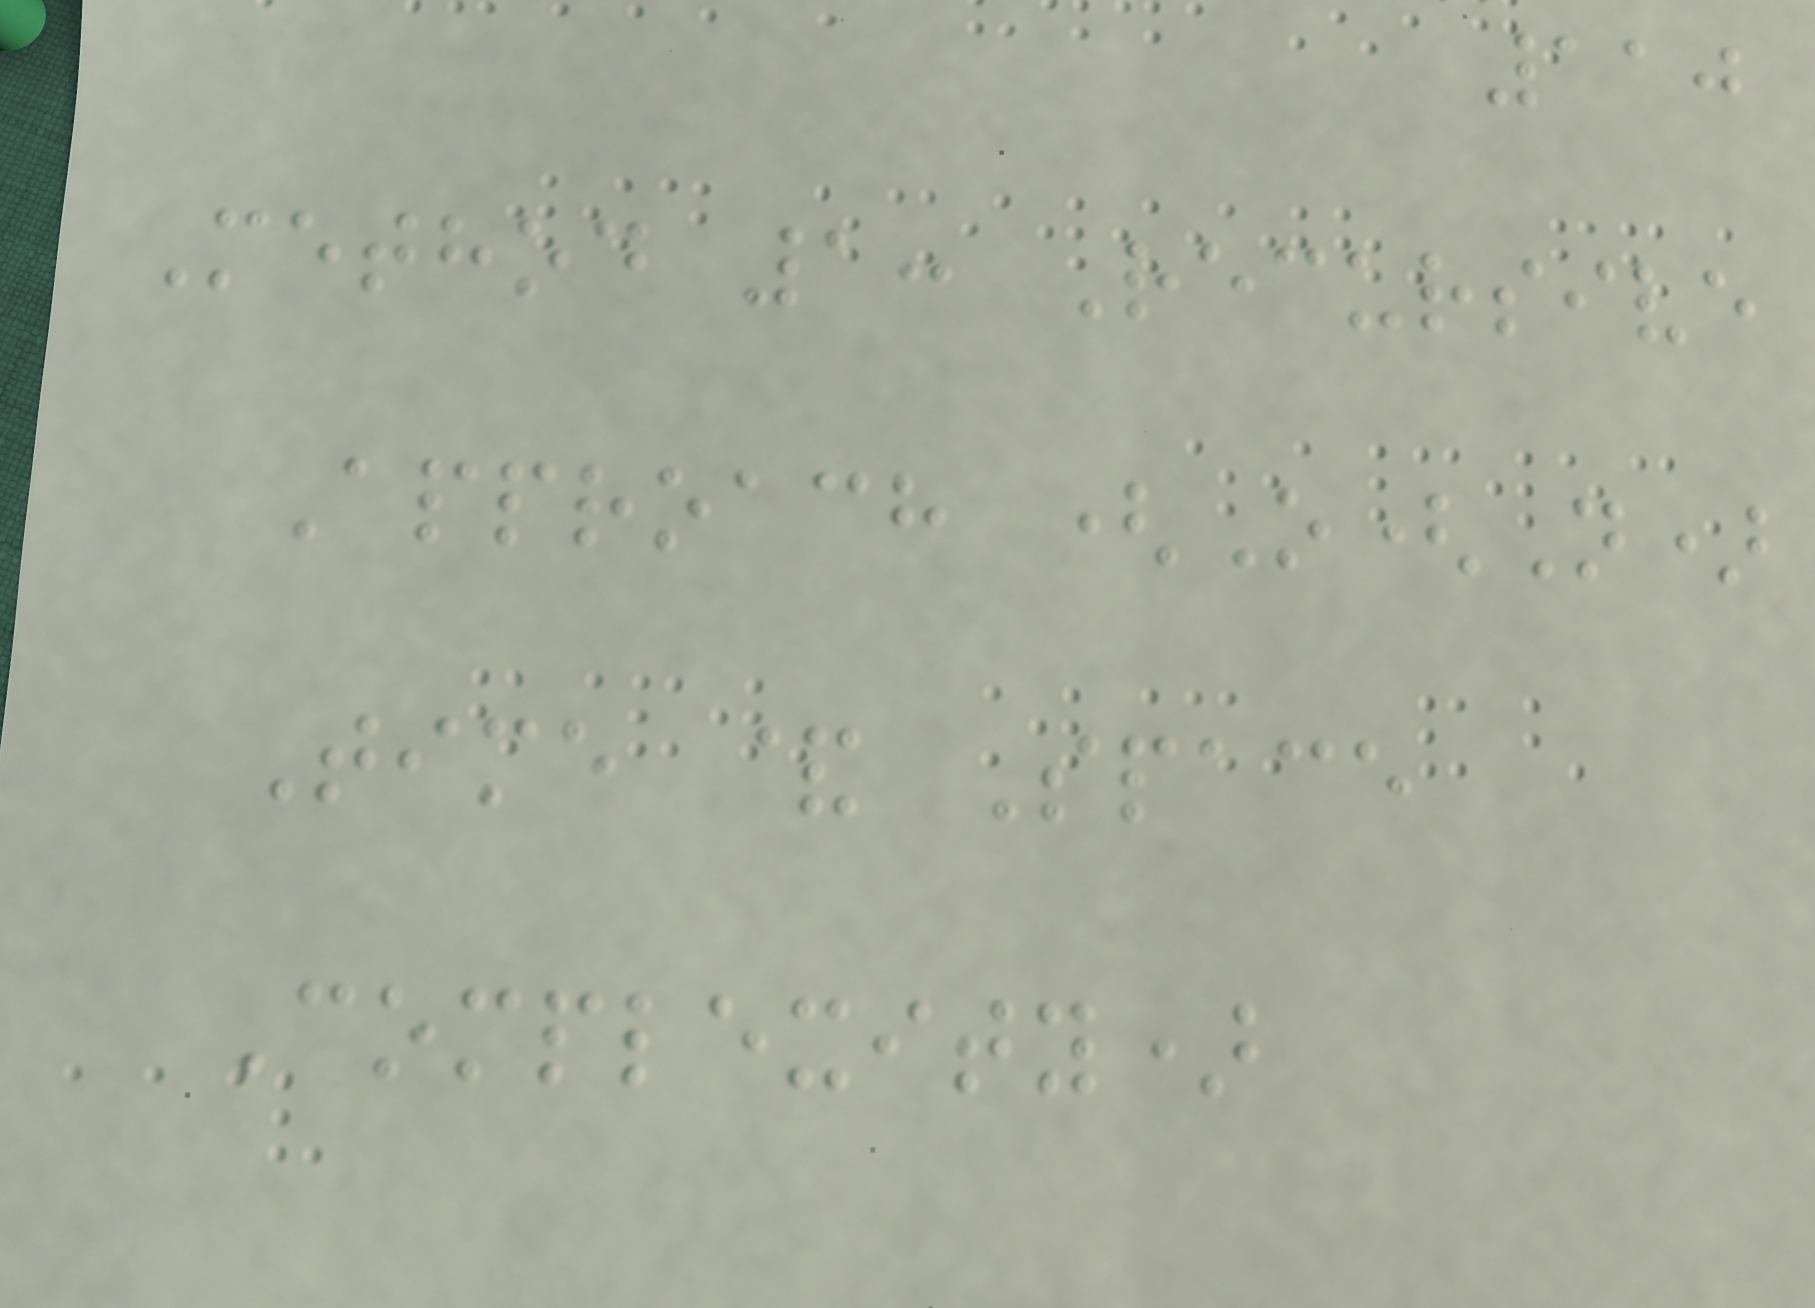110
Method 1: Recursive
Approach (O(N)
Time & Space
Complexity)
